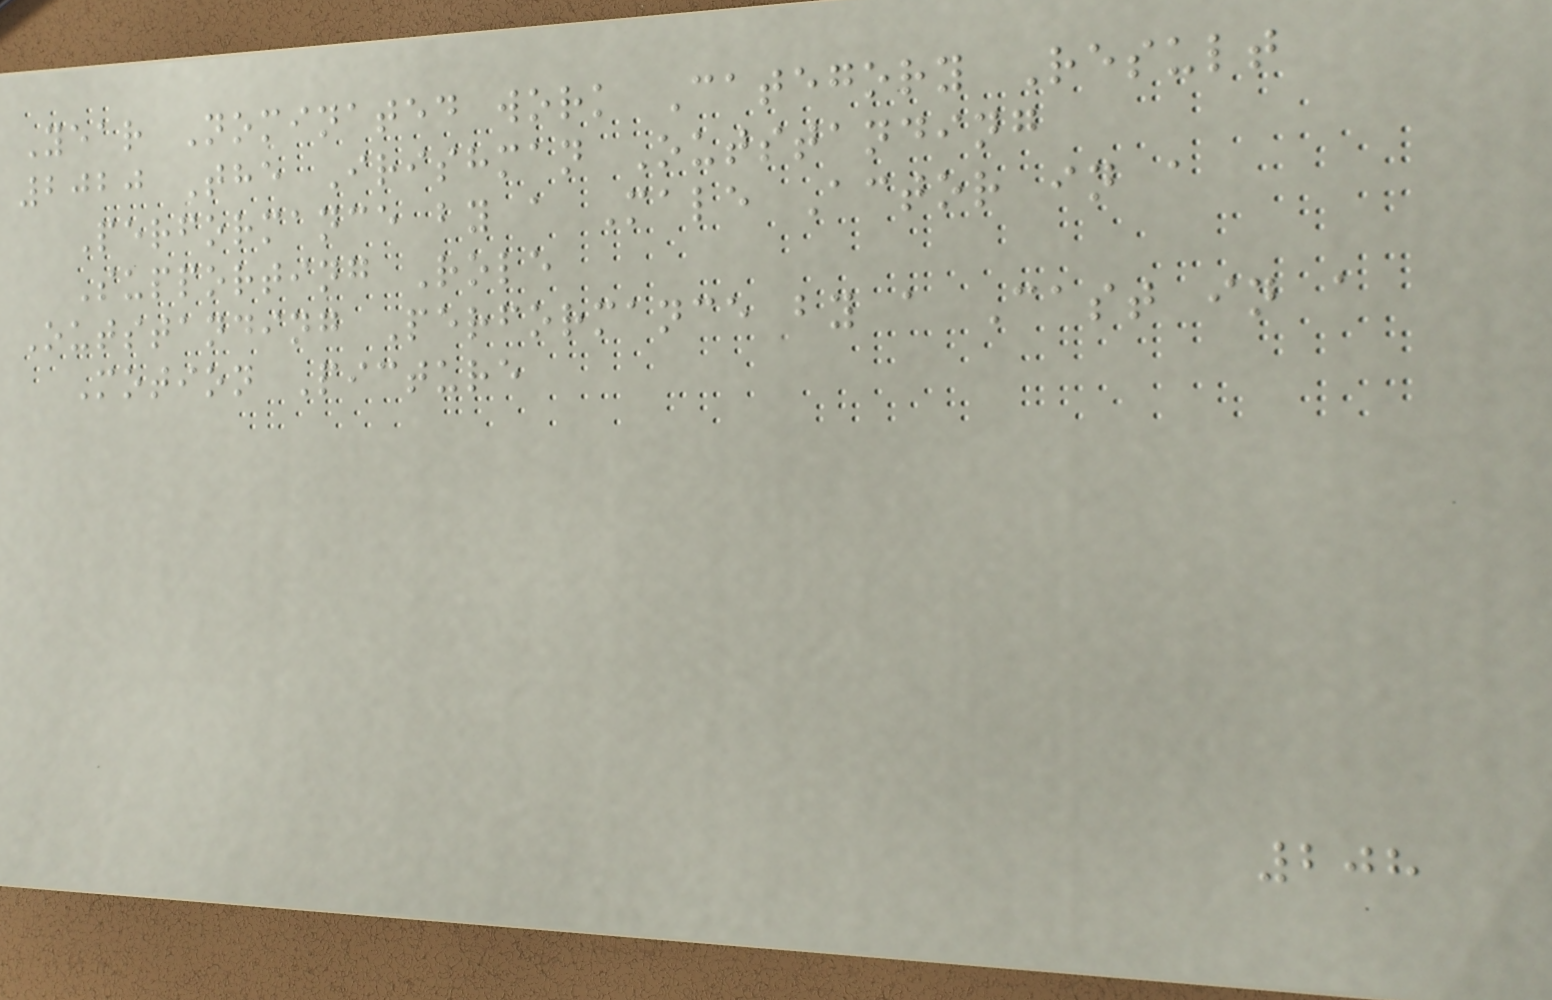Year Nominated work Category Result
2020 The Irishman Outstanding
Performance by a Male Actor in a
Supporting Role
Outstanding Performance by a Cast in a
Motion Picture
208
